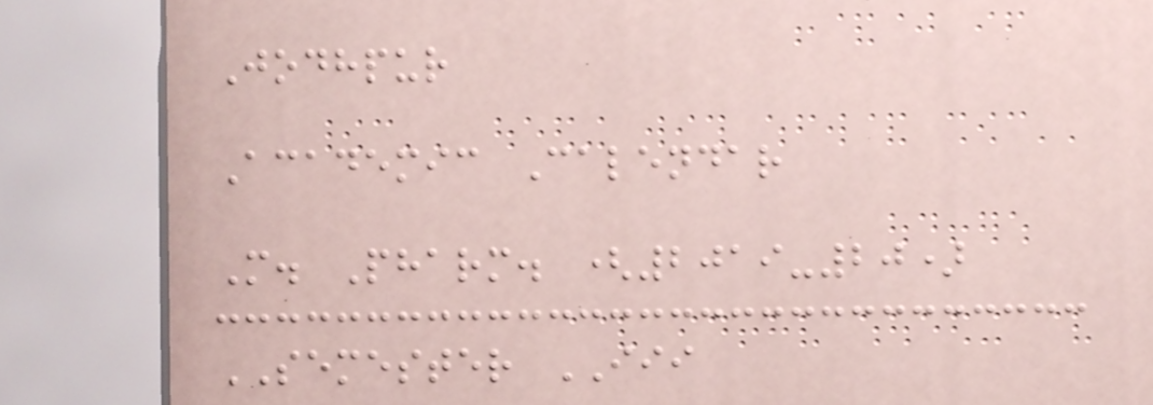Jodhpur
Academic Calendar
M. Pharm. (2019-20)
SEMESTER III
